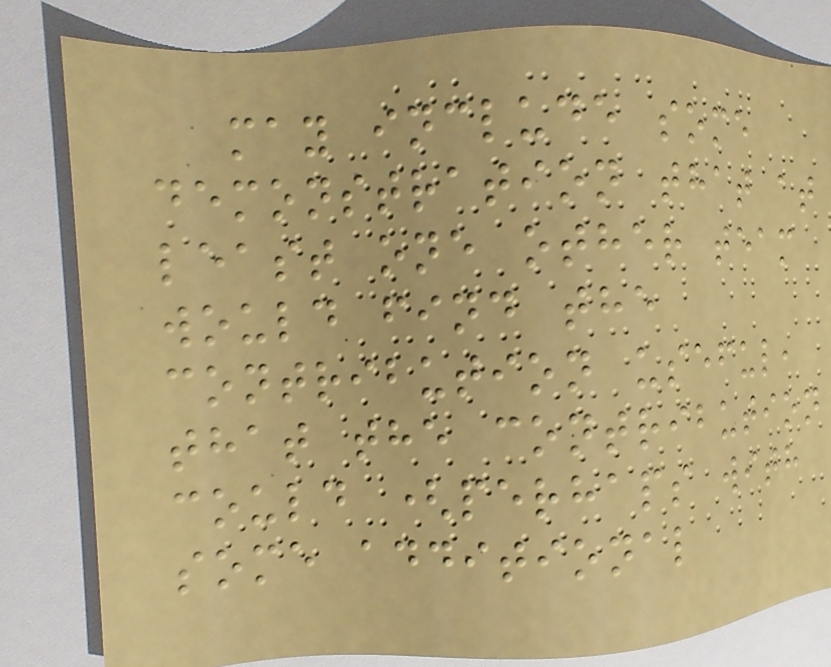may include some
demonstration that at
least one other team
would find the
contribution useful,
that the contribution
could (perhaps with
some additional
